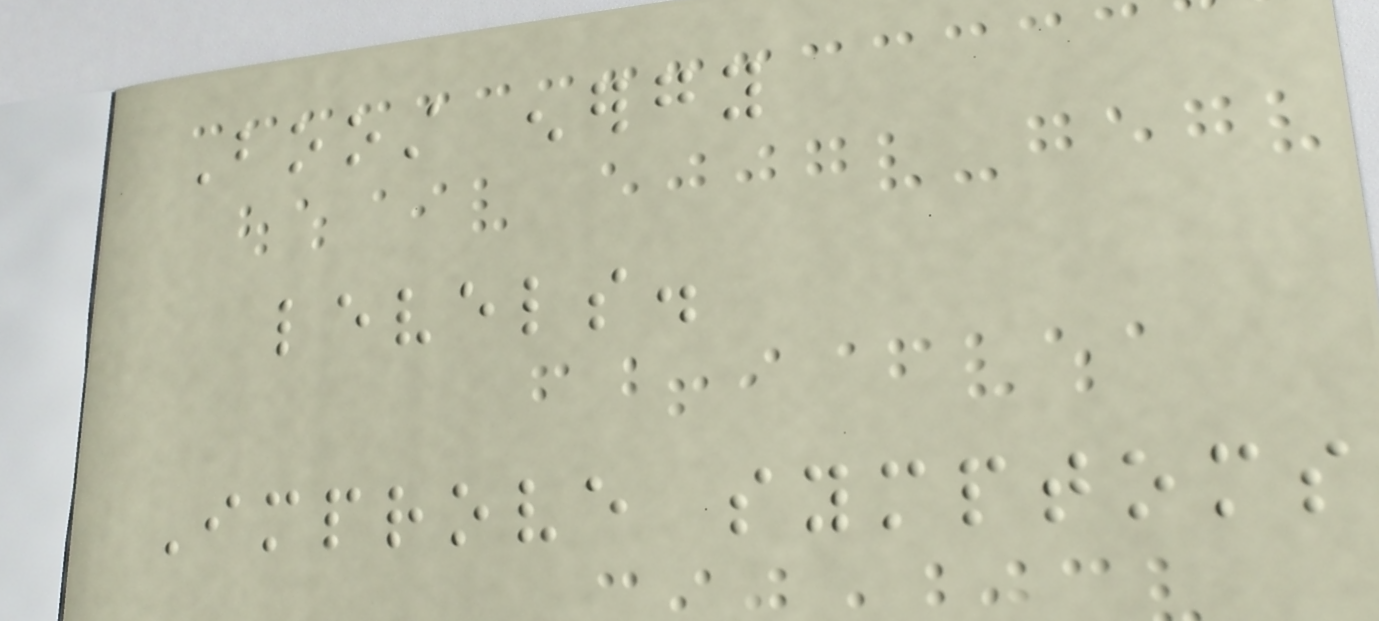Boost energy
levels.
Improve symptoms
